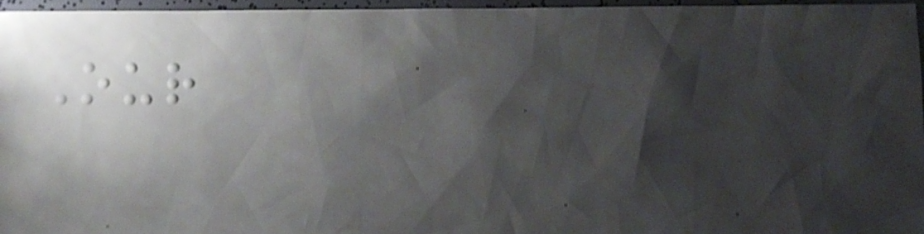Our
